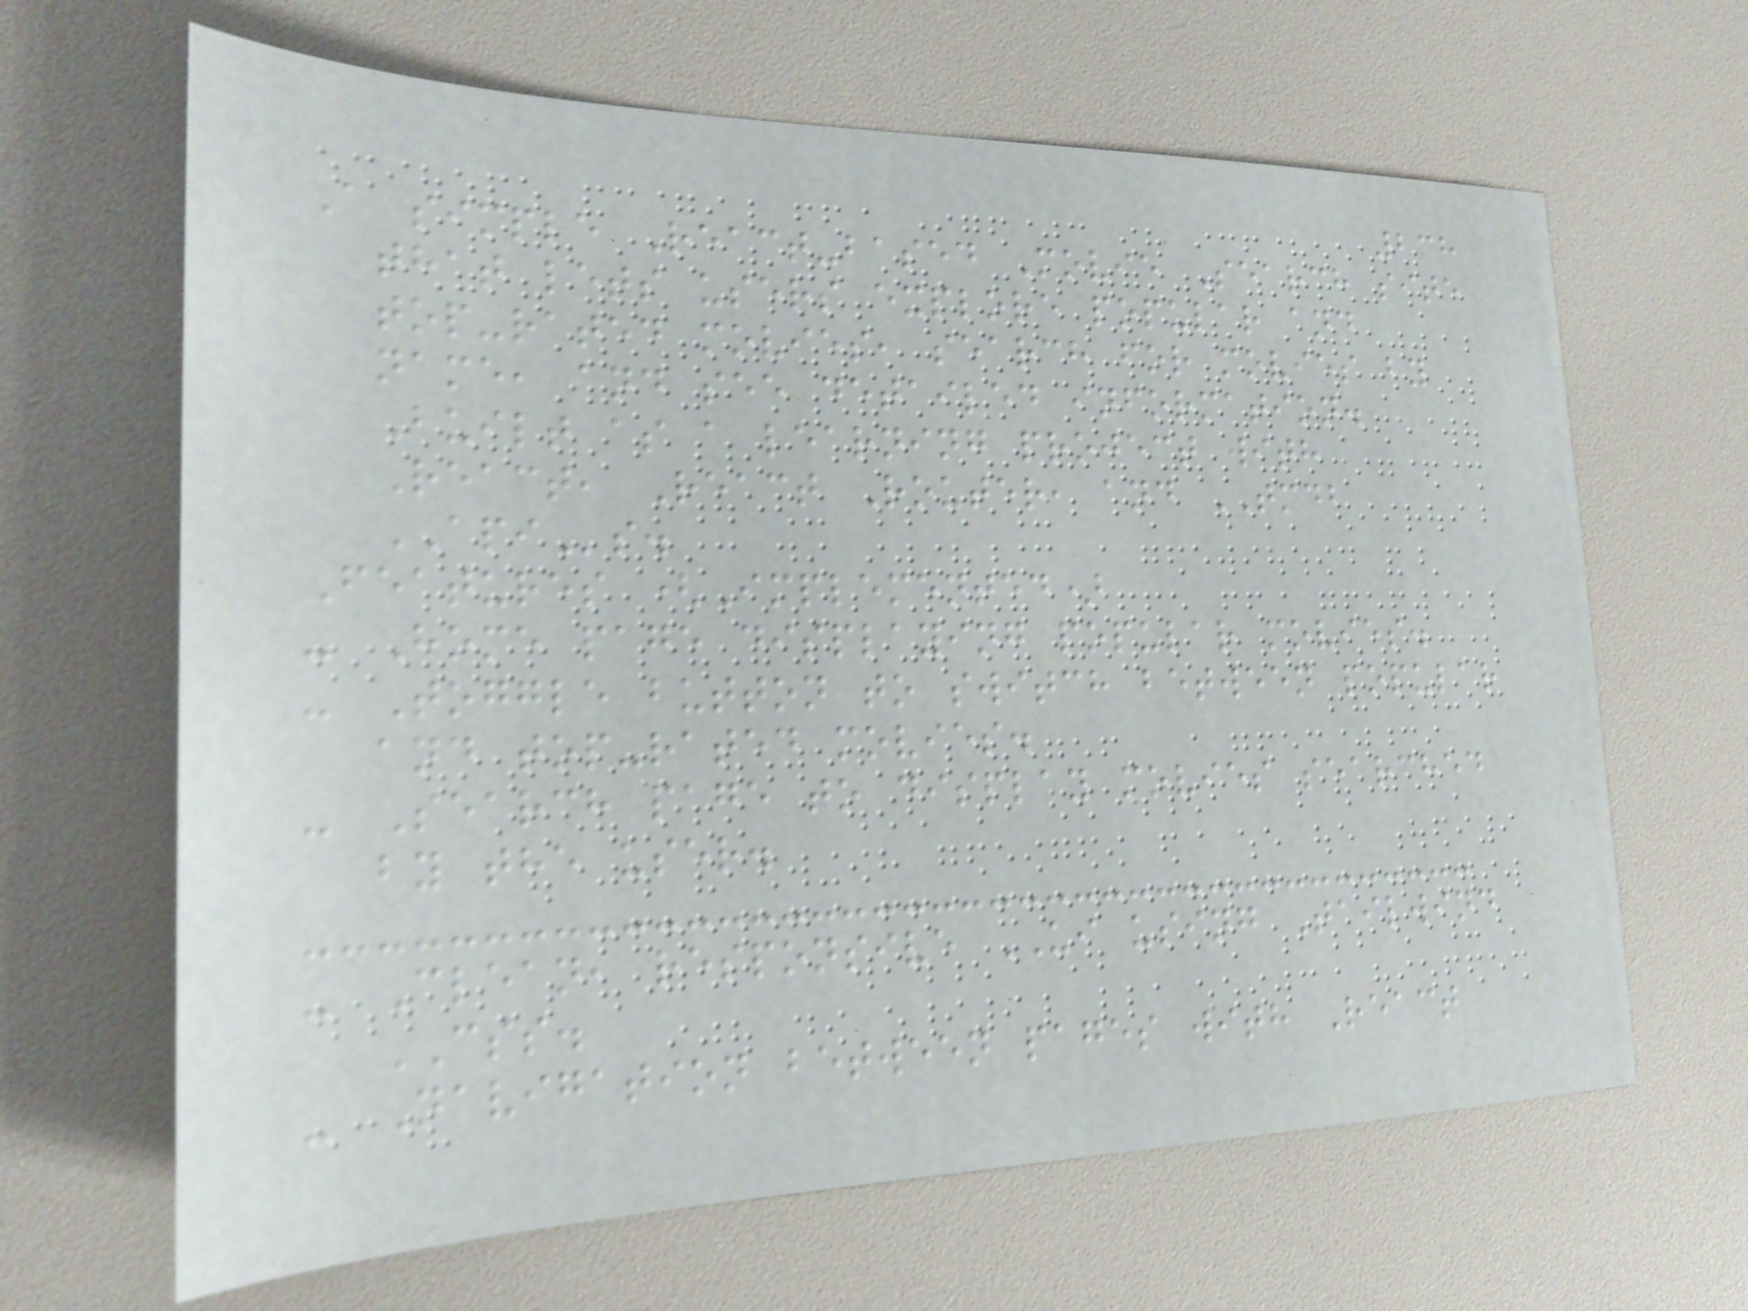238
A simple React-based Movie Search site
that lets users explore popular and
top-rated movies, search for movies by
name, and see detailed information.
Built as a learning project with
React, React Router, and TMDB
APIs.
Features (Implemented)
- Home page displaying popular movies.
- Toggle button to switch between popular
and top-rated movies.
- Search page to display movies searched
by the user.
- Clean, responsive UI using Tailwind
CSS.
- Navigation between pages with React
